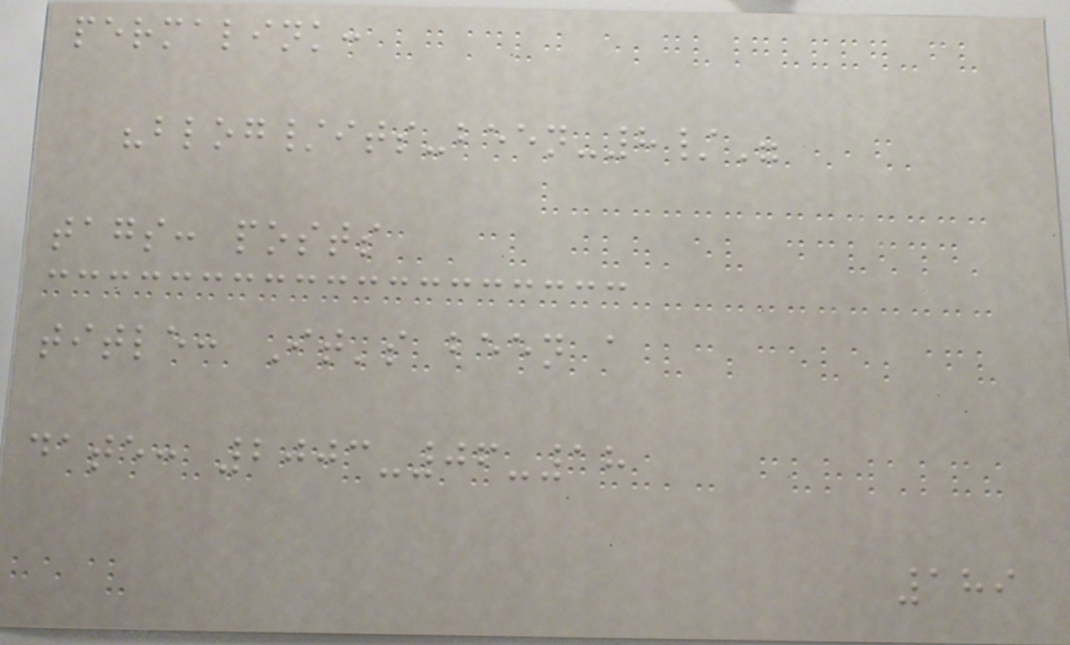permalink:
"blog/its-been-8/"
tags: posts
title: It's been a
date: 2003-06-18
189
